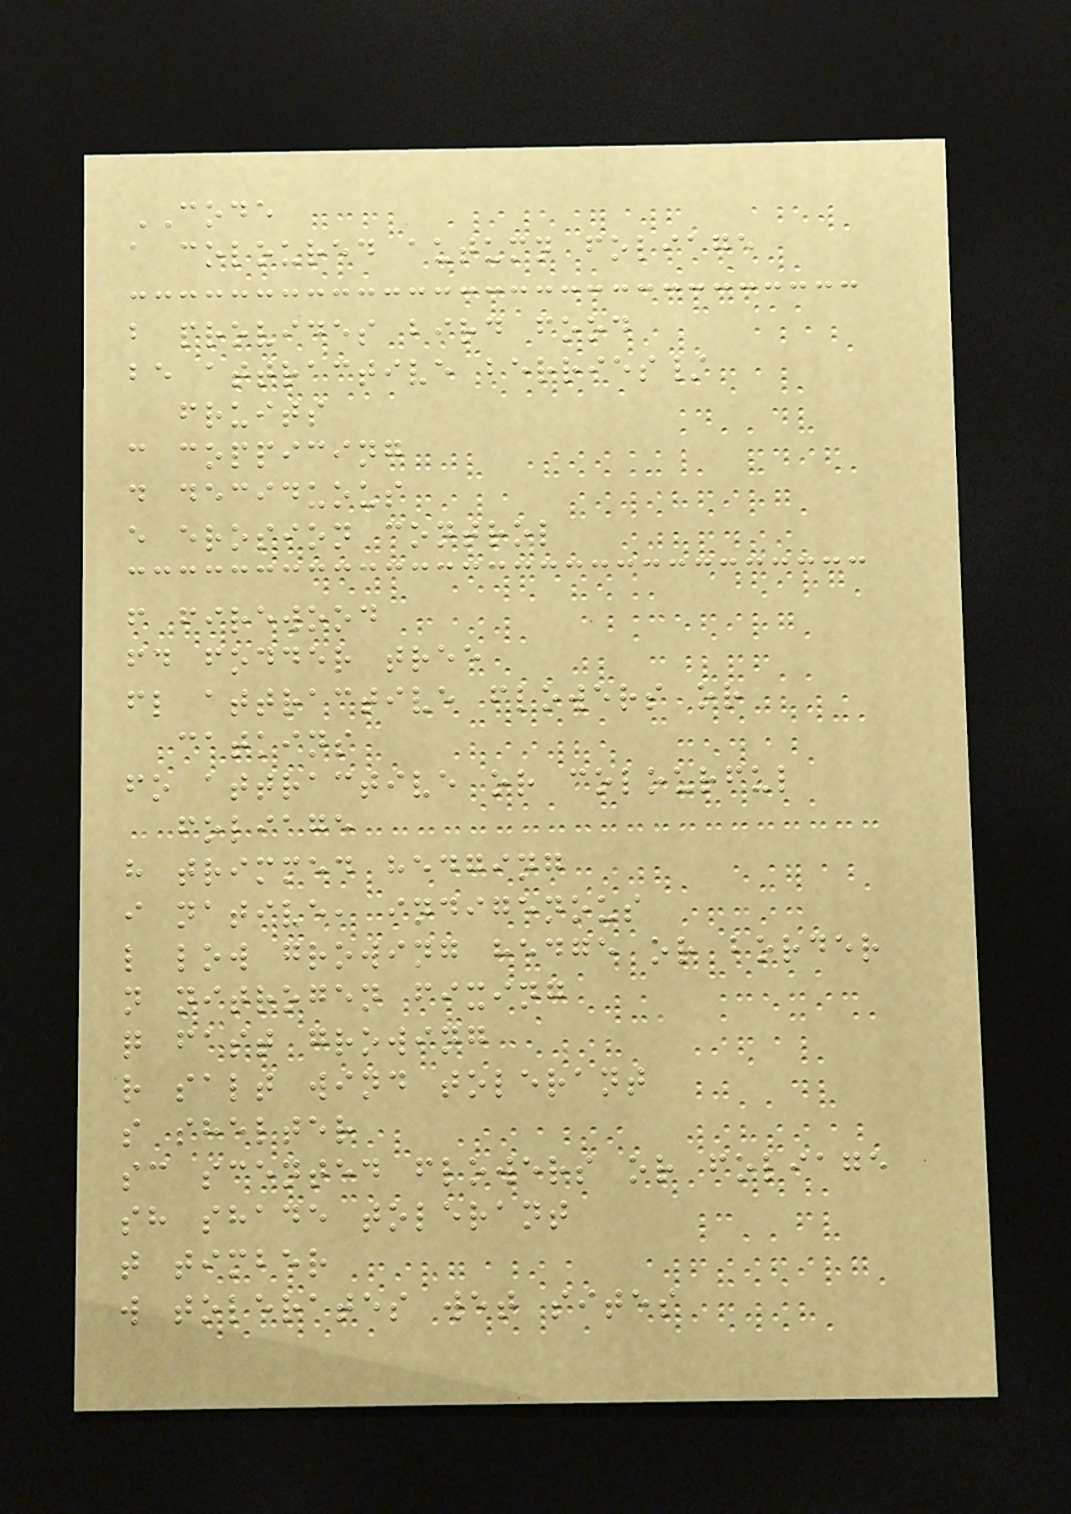CODE
a coloured autumn foliage
b provides bird food
be attractive berries/
fruits
c coppicing
d deciduous
e erosion control
f firewood
fd fodder tree
fl attractive flowers or
catkins
fo attractive or colourful
foliage
h trimmed hedging
i native, indigenous
l low growing hedge or border
n nitrogen fixing
q fast growing
r salt wind tolerant
s shelter
sc scented flowers or foliage
sh shade tolerant
t timber
w tolerates wet sites
